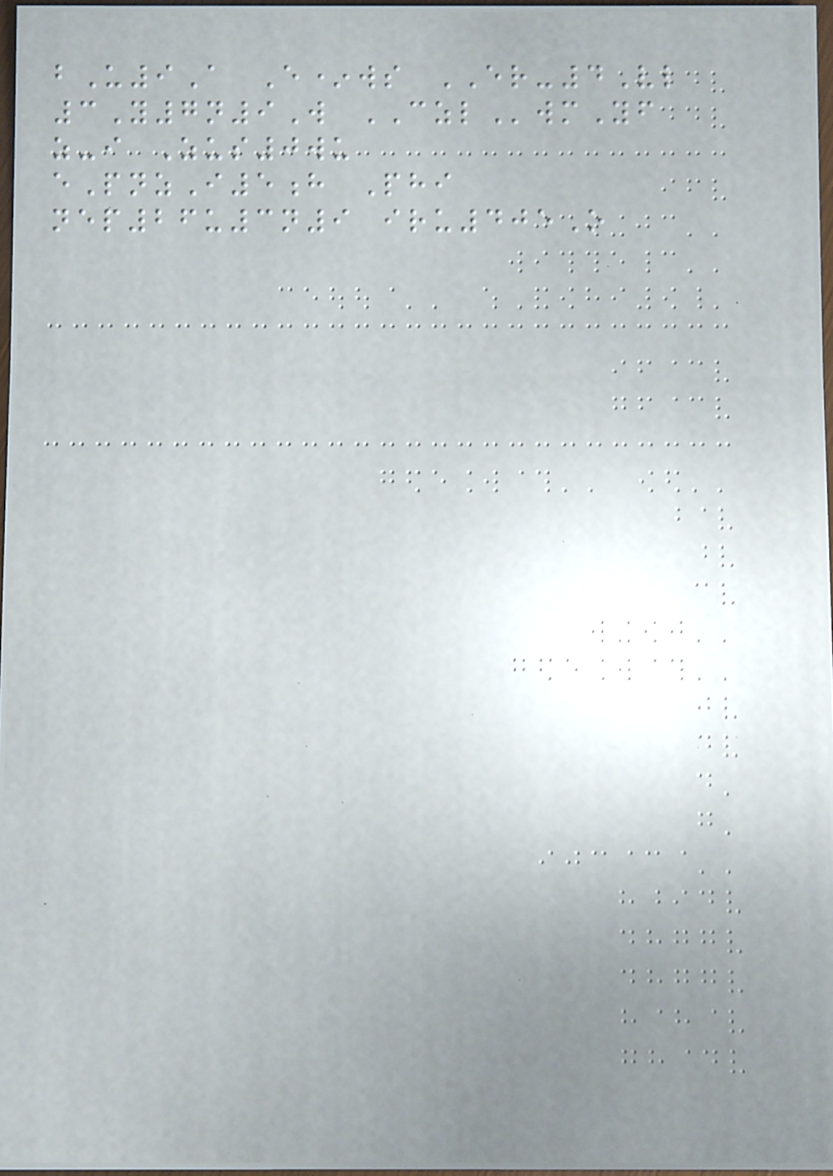bU9A E*ws ER-4Vl
3Y7n9W CZLwmYf
z-i Zus0wu
ePnzI5h Phi
nep26u3n9 iru405O
